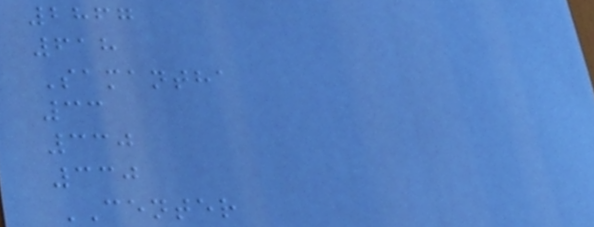2867
618
Samantha
33
330
330
CENTER
